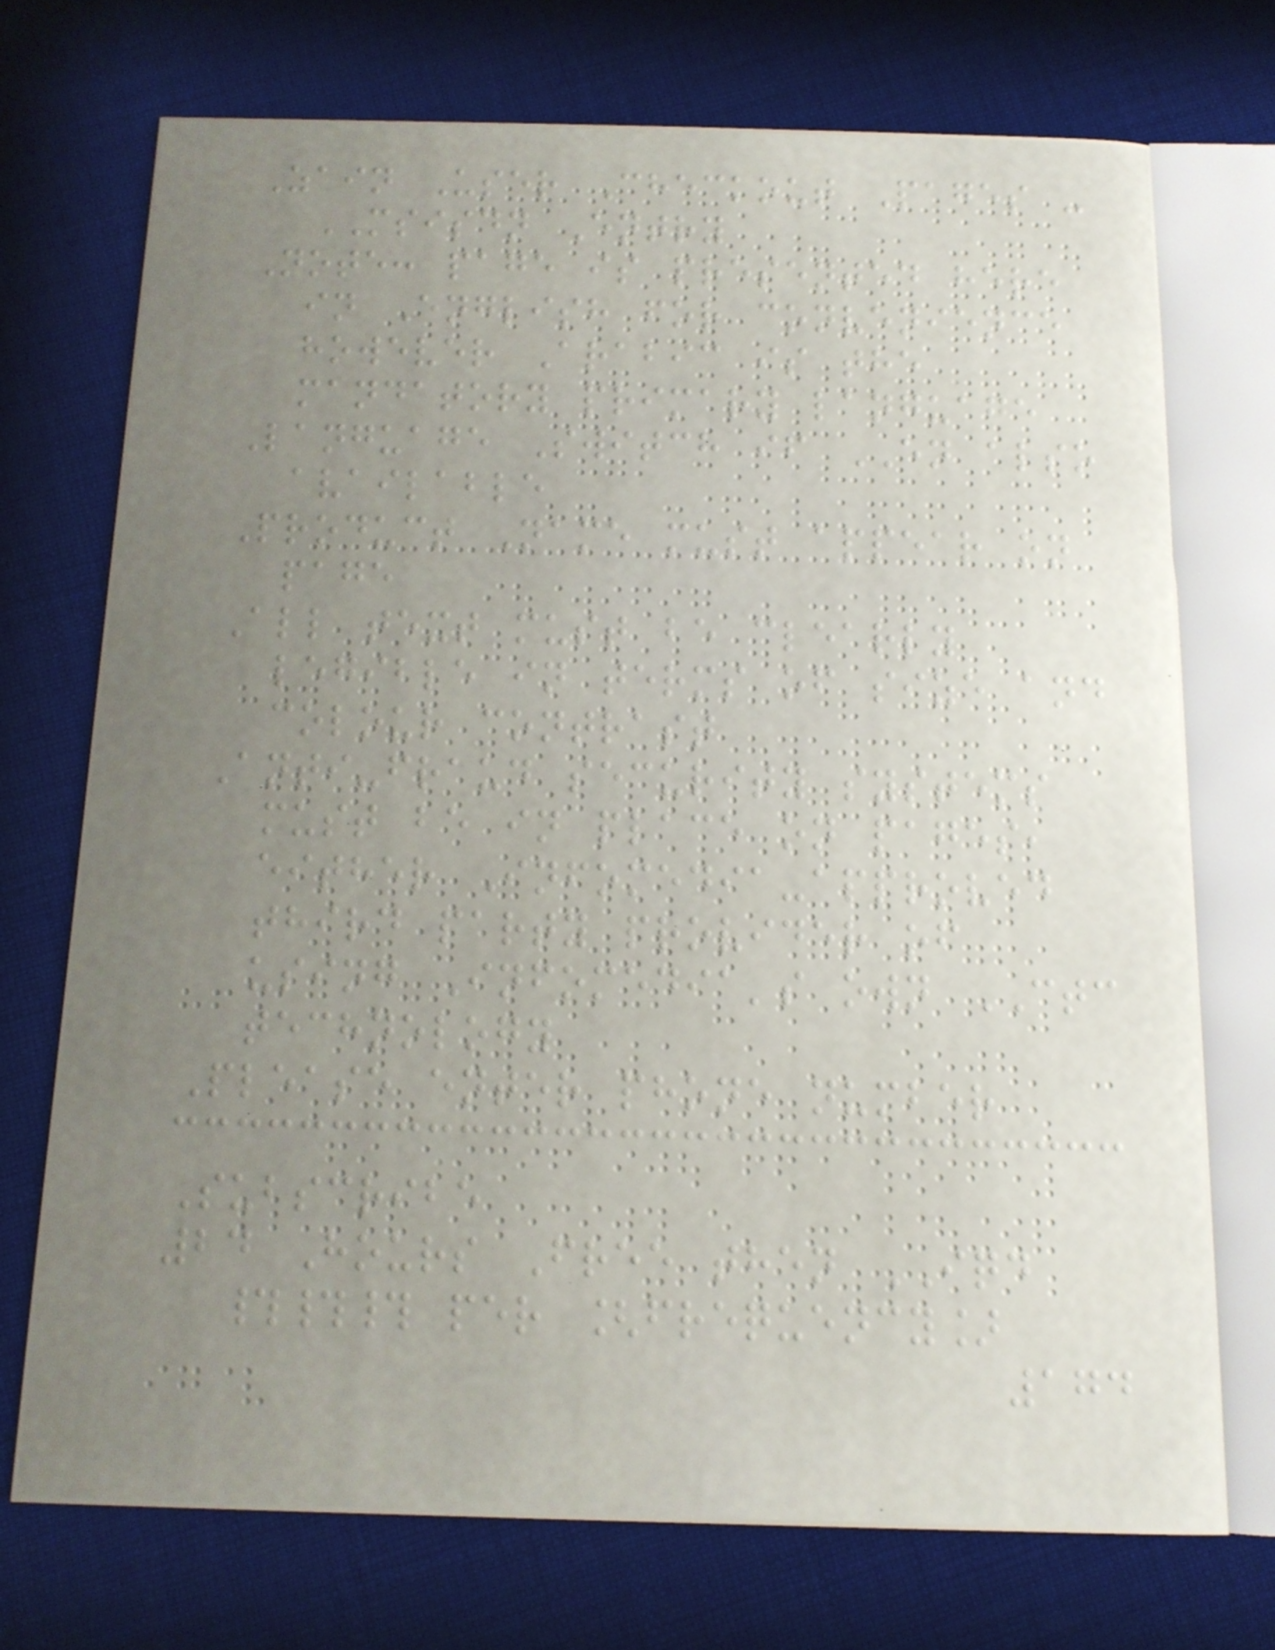Zain User Checkout Pages -
MSISDN Entry
Note: page is presented here
in English for convenience
however Arabic is the
mandatory primary language
Language Switch if EN also
available
Product Name must appear on
page
All text must be clearly
legible in terms of size and
colour contrast
Anti-fraud security systems
must be in place on pages,
either Infomedia-approved
third party provider of
using Infomedia's own CTC
technology
Please enter phone number
Subscribe
24 Hours Free then IQD
### per [frequency]
174
